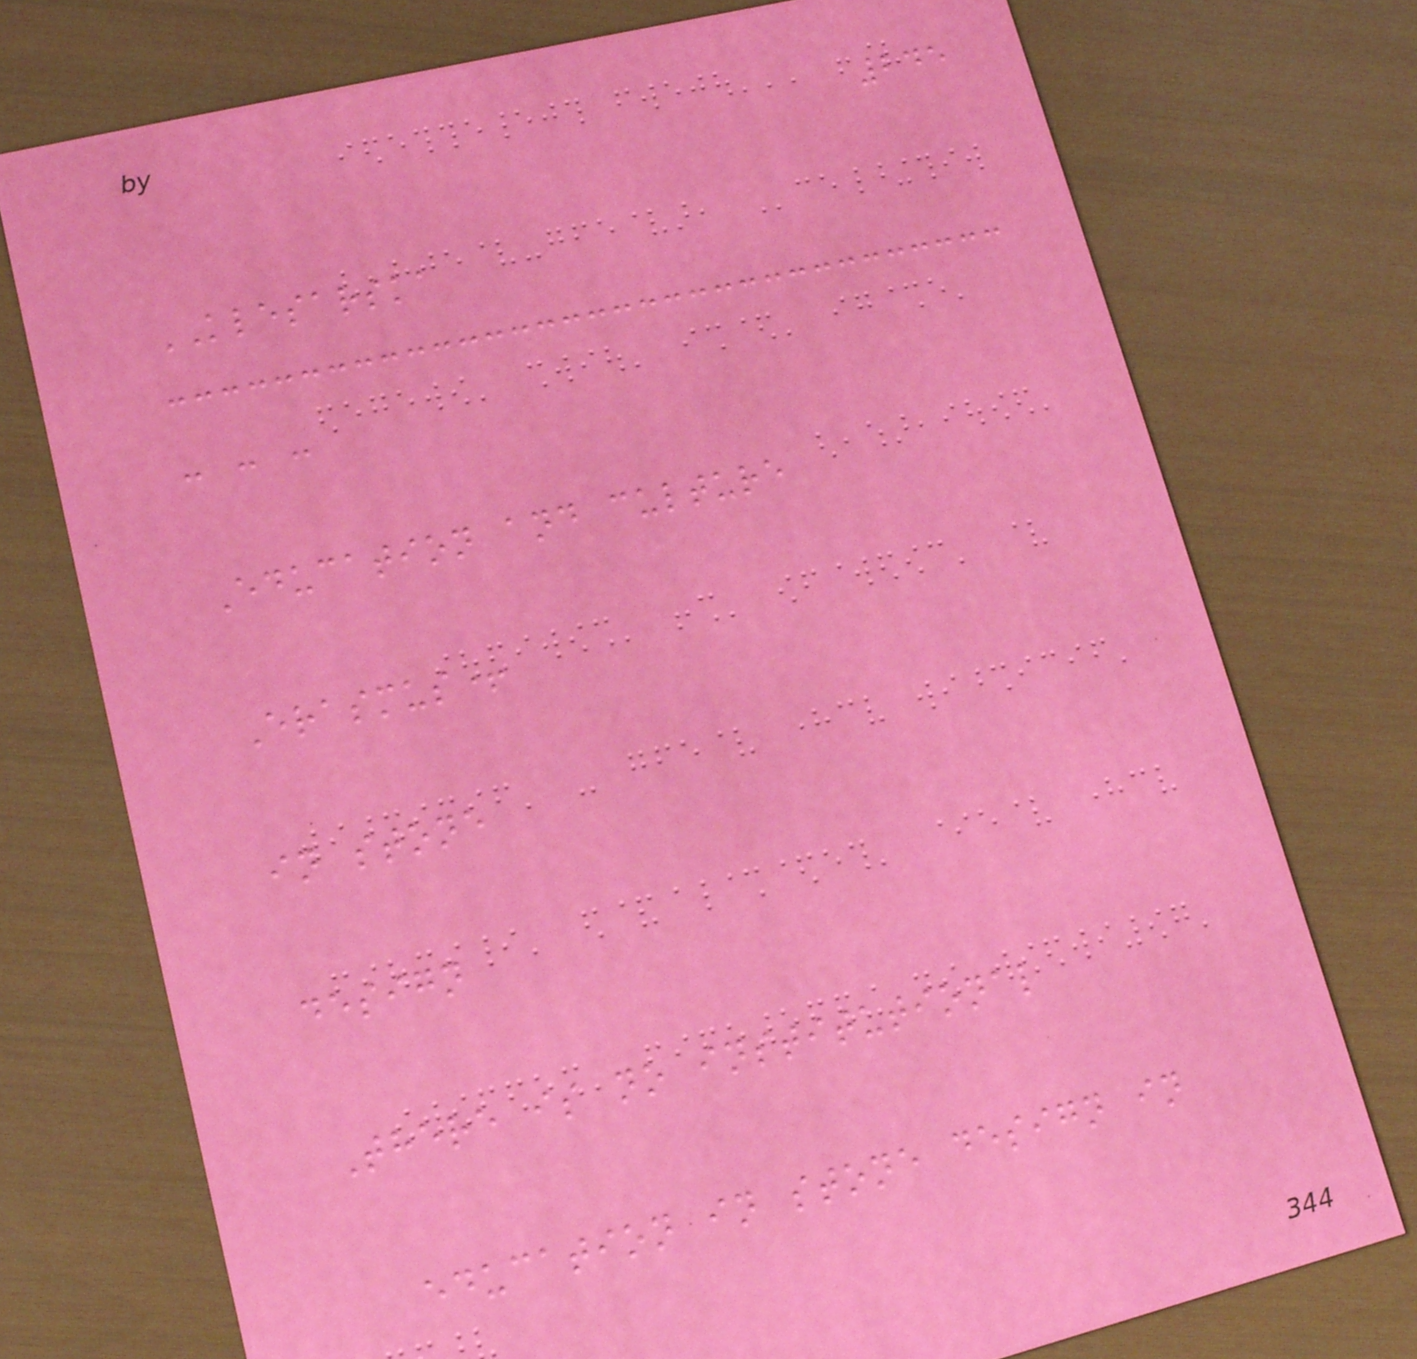245
KLESARSKA
- - -
Education and culture
Erasmus+
in stone
design
There is no institutional
education in stone design in
